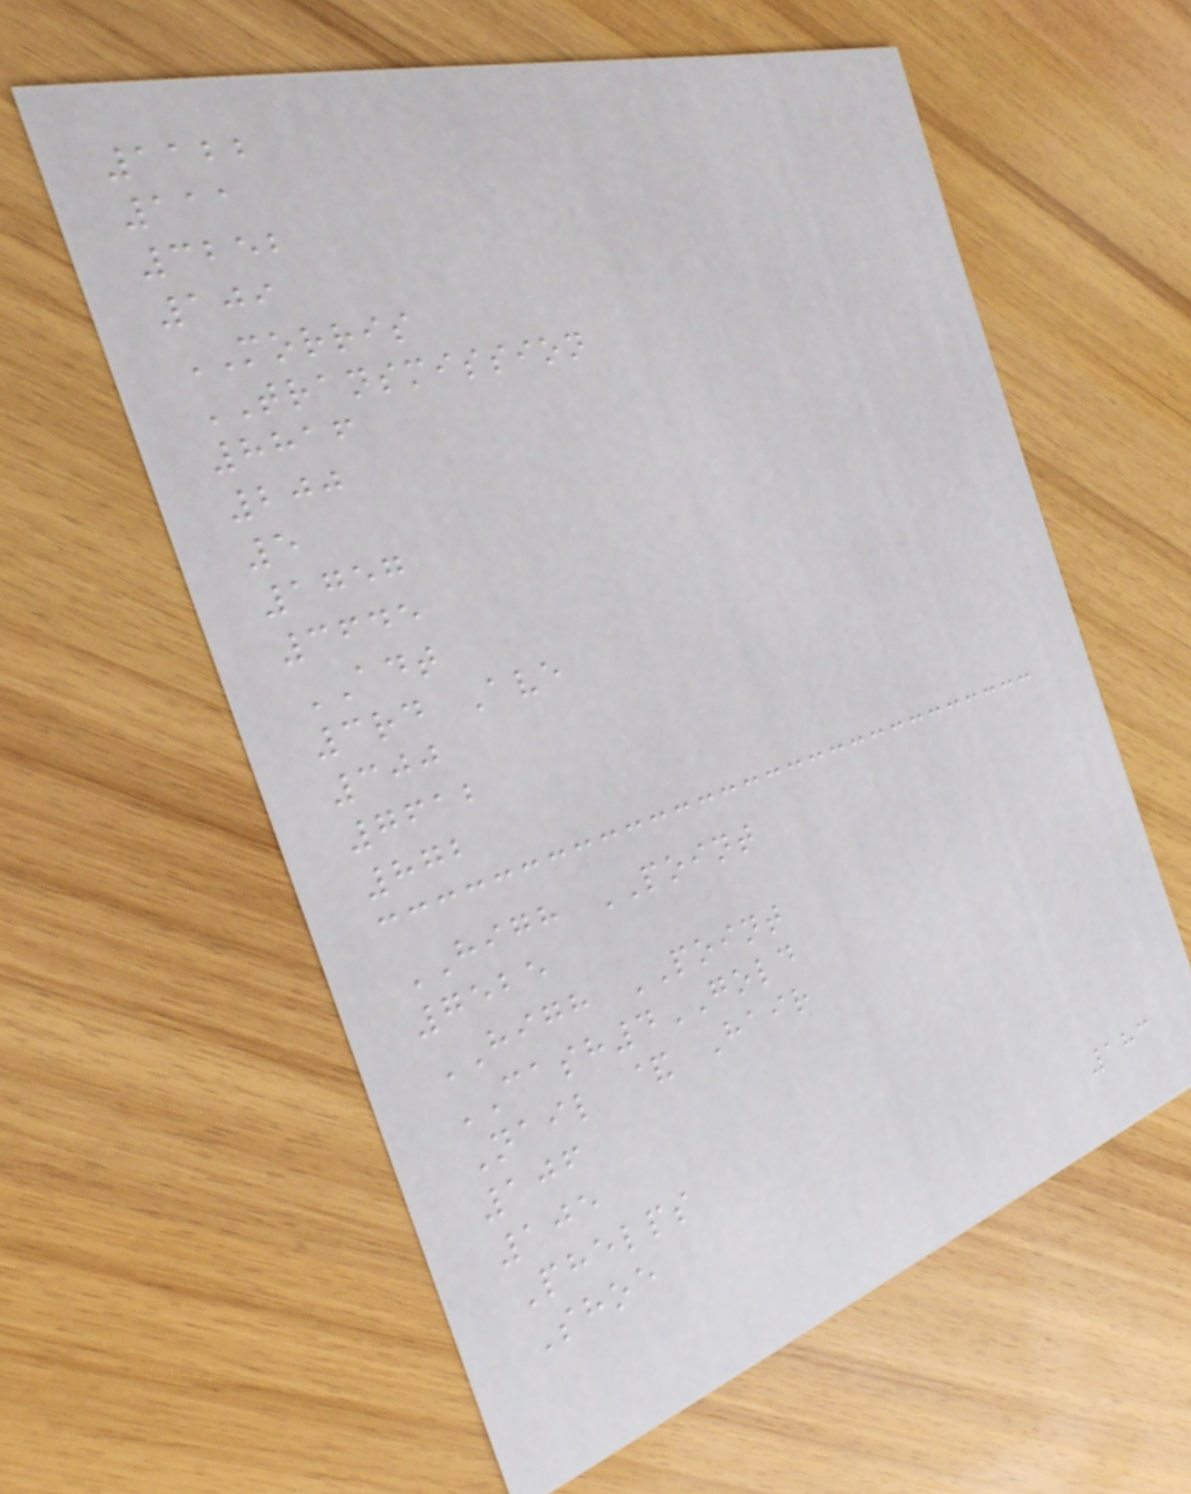1122
111
3252
109
MORRIS
TRANSMISSION
8816
200
5
1757
3645
ADT
3rd Ave
300
7612
872
HIGH POINT
7525
HIGH POINT
CASH4GOLD
Nail & Hair
106
105
Phelps
Shoe
183
